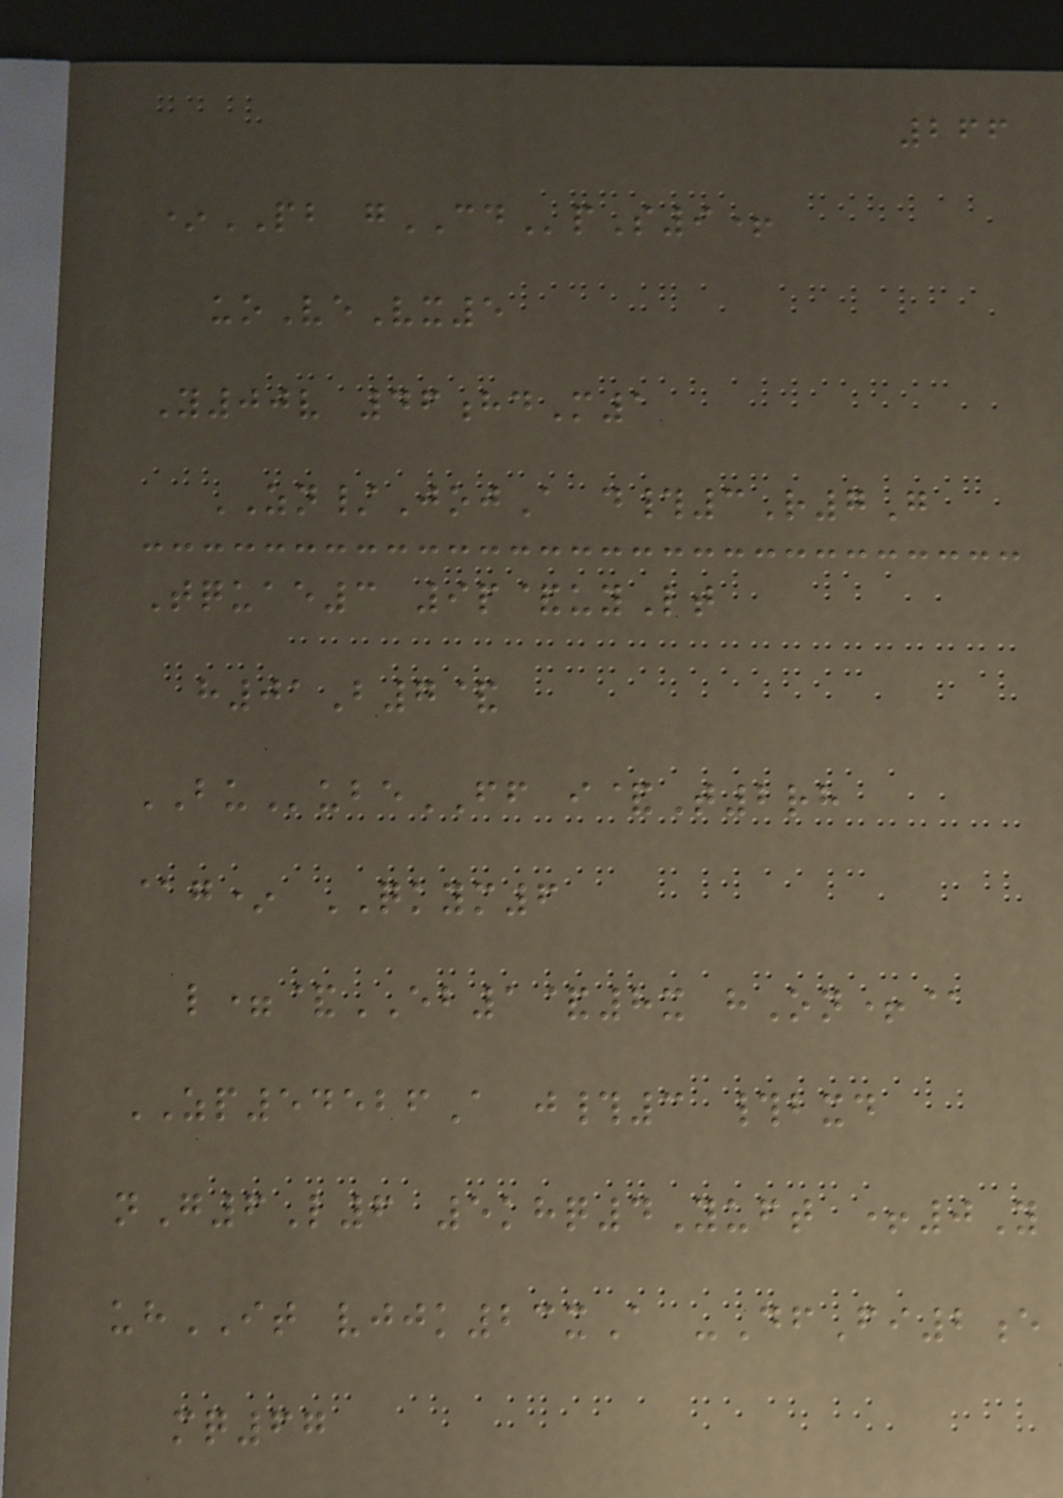266
*PB gCDpS9+
uoVeVx5
Y00v 46hdM1
ZN/JojA d#3R7G
Tquae3 9p&uyLt
h01B7&
BUubeFF i&T2rh
@g* QKYM6
l=&EB1&8x hOn+@
ZP54526A j#3 #bxd
nG6L6 5khq4Yuft +0Y
uhIT vjjk23xA -DfFi2e
mq67
